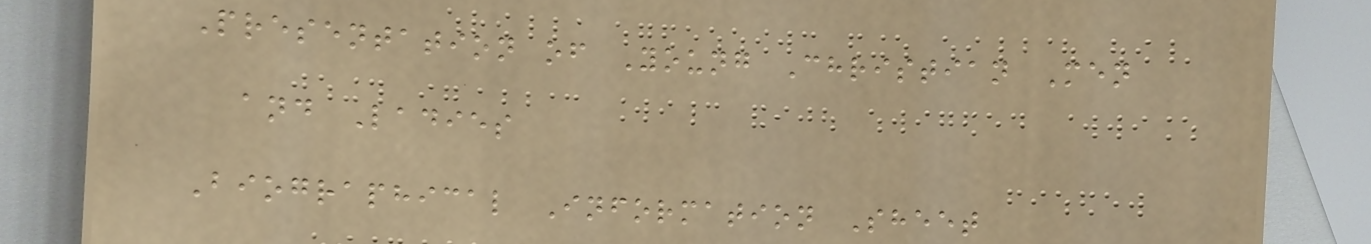Presentation of Young Christian Men
and Ladies
Biographical Information Sheet
